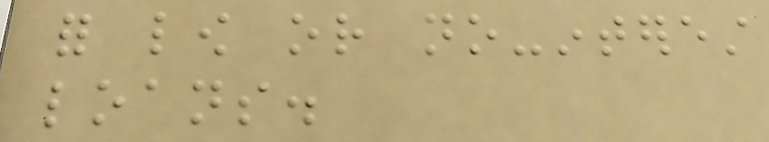for low or no-interest
loans.
